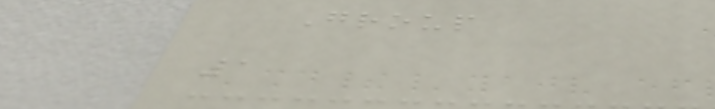Group
1
